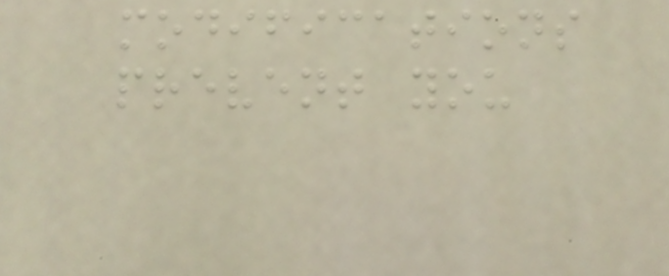modifications
prevent you
